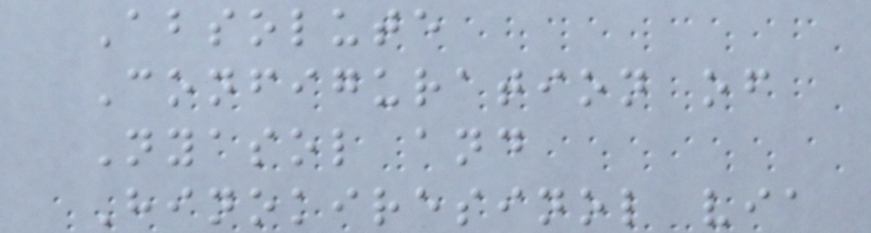Absolute
Configuration of
Nyasol and
Hinokiresinol via
